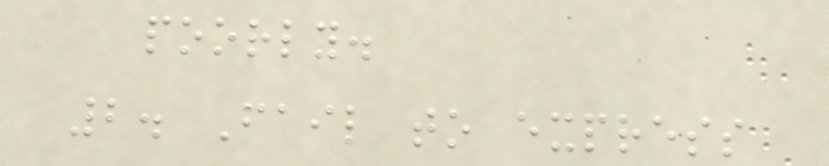poorly.
2. Fail to express
